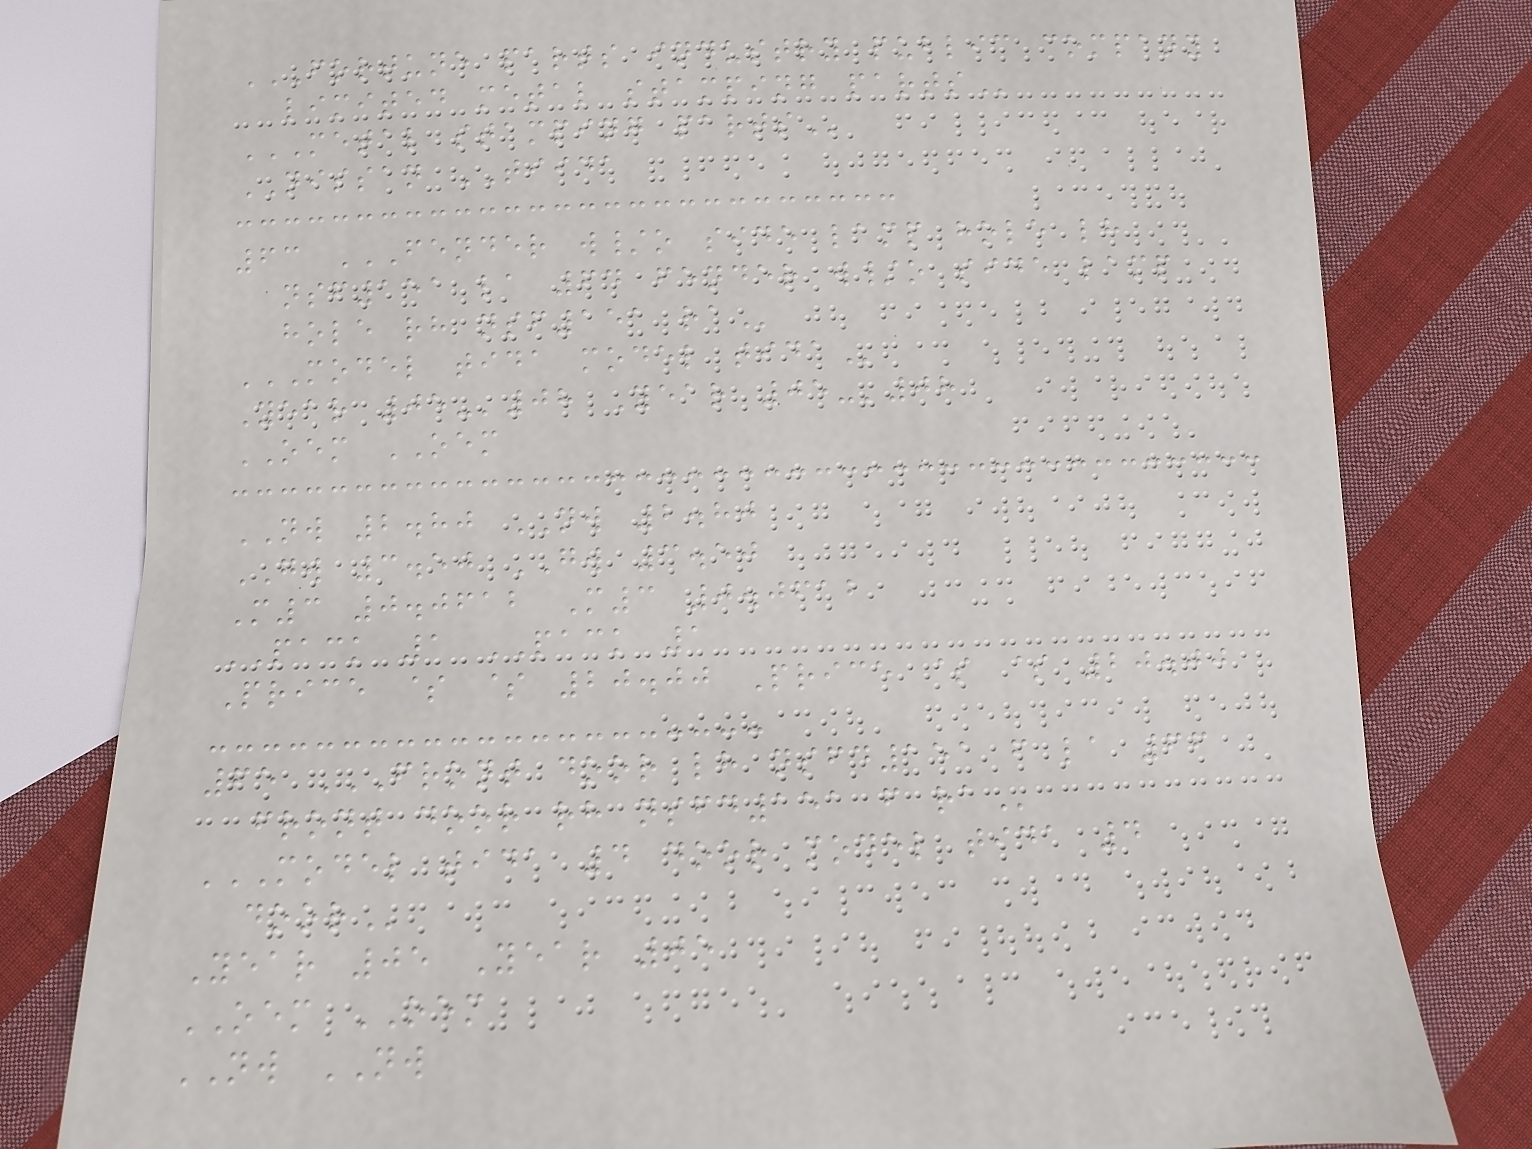FORTUNE PARTS INDUSTRY PUBLIC COMPANY
LIMITED METAL STAMPING PARTS
METAL STAMPING PARTS
NISSAN TIIDA
63 FENDER W/O SIDE LAMP HOLE LH
NSF151 LA 64 FENDER W/O SIDE LAMP
HOLE RH NSF151 RA
MODEL TIDA MODEL TIDA
Year 05-'08 Year 05-'08
OEM OEM
NW 2.80 NW 2.80
GW 3.50 GW 3.50
M3 0.0612 M3 0.0612
PACK 1 PACK 1
Price $ $ 20.00 Price $ $ 20.00
65 FRONT DOOR LH NSFD151 F LA 66
FRONT DOOR RH NSFD151 F RA
MODEL TIDA 4 DOOR MODEL TIDA 4
DOOR
Year 05 Year 05
OEM OEM
NW NW
